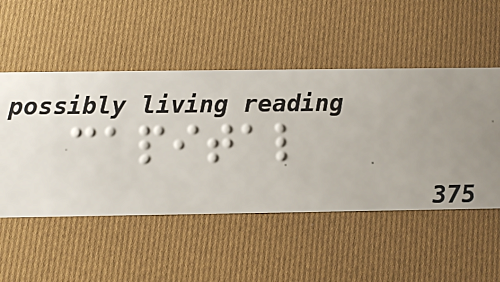capital
